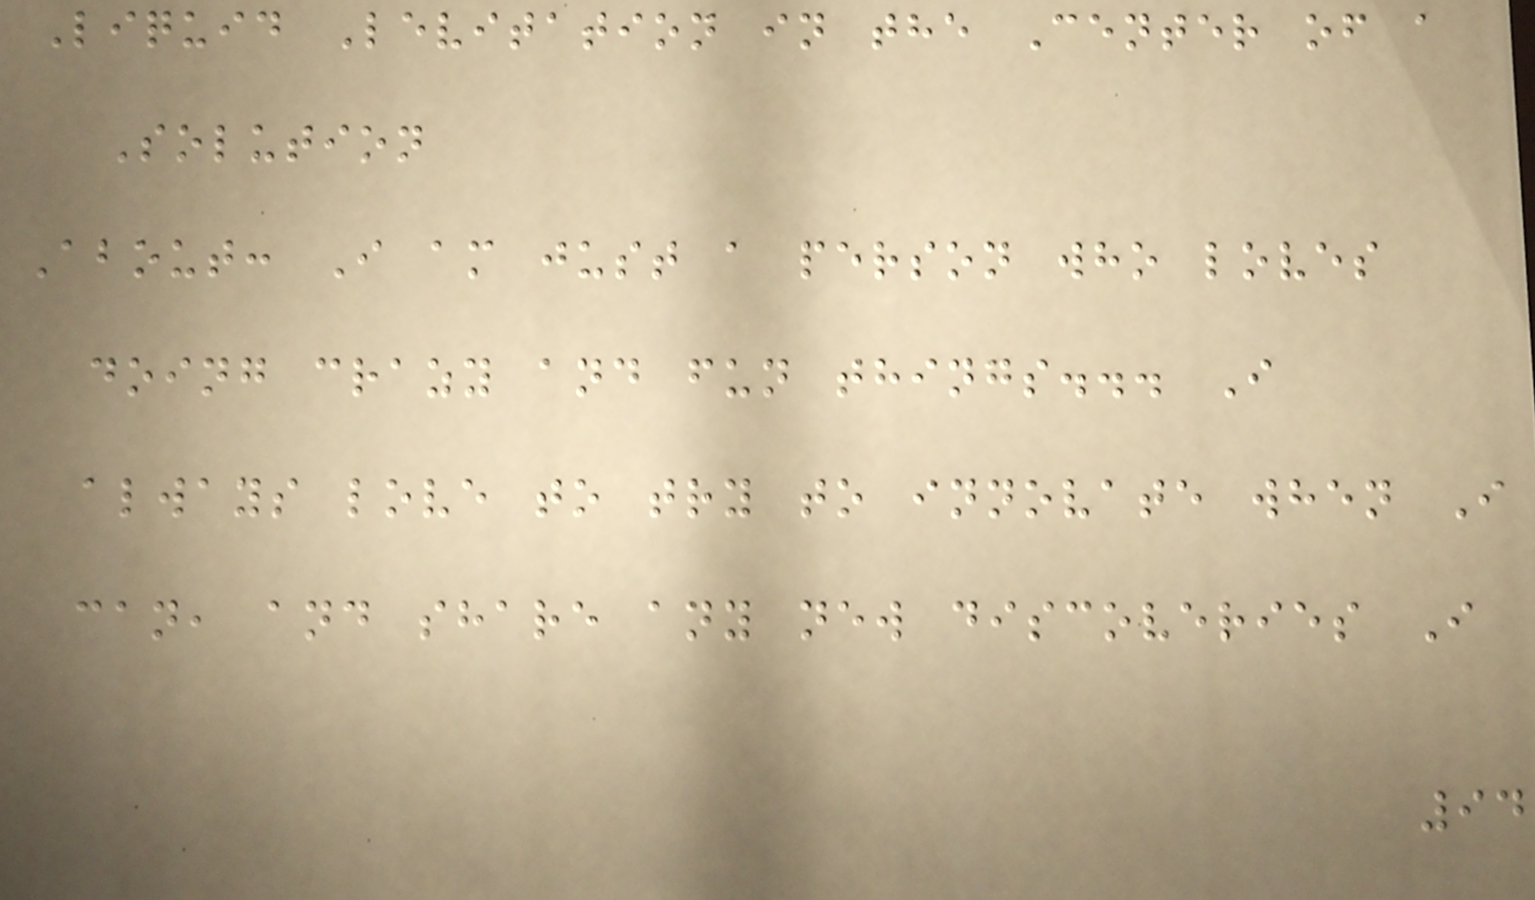Liquid Levitation in the Center of a
Solution
About: I am just a person who loves
doing crazy and fun things... I
always love to try to innovate when I
can, and share any new discoveries I
94
